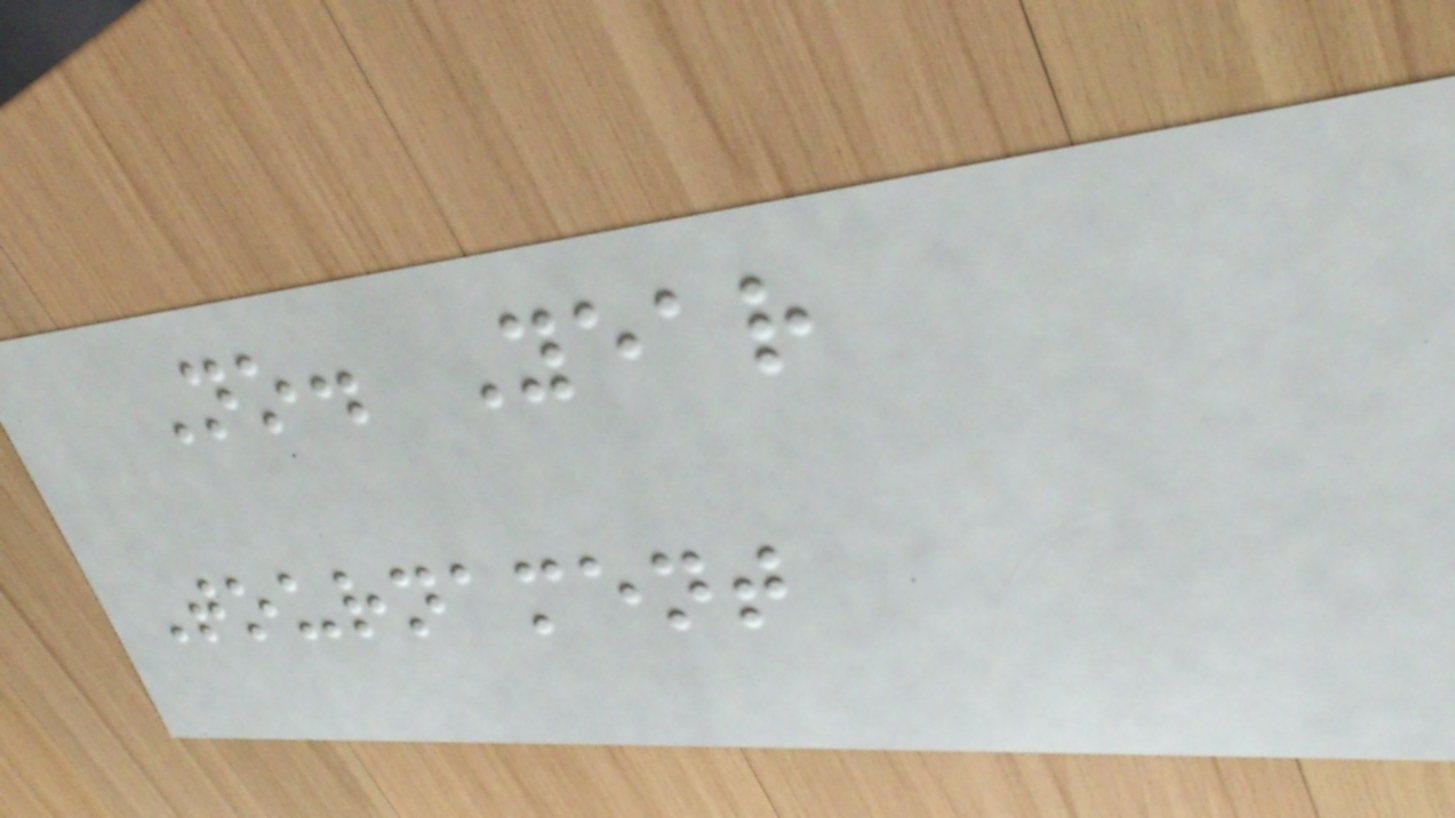No. Year
Tournament
